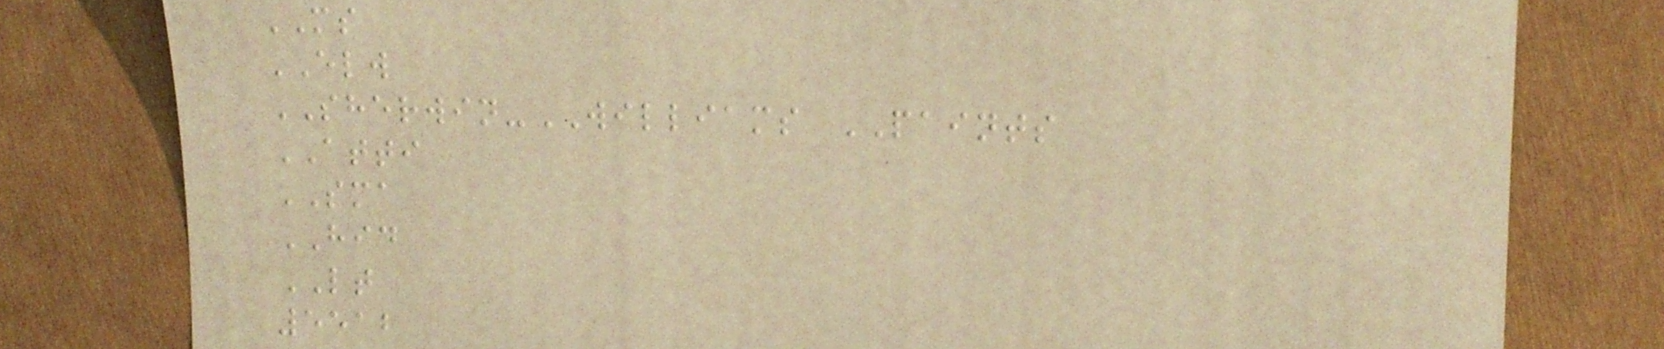MS
ELW
SHERWIN-WILLIAMS PAINTS
ATTI
SMA
HID
LT
5512
